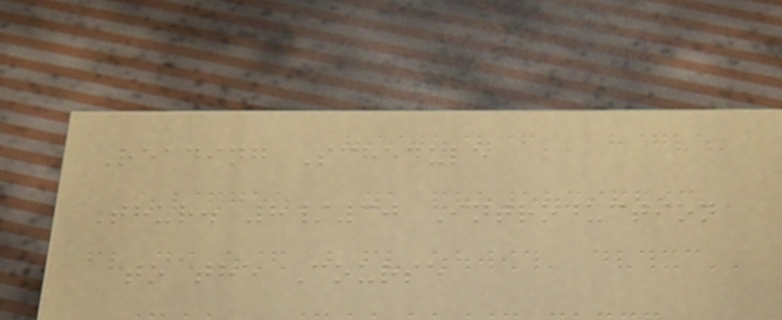Reading Schedule
Thur. 8/30 Introduction
to the Course
